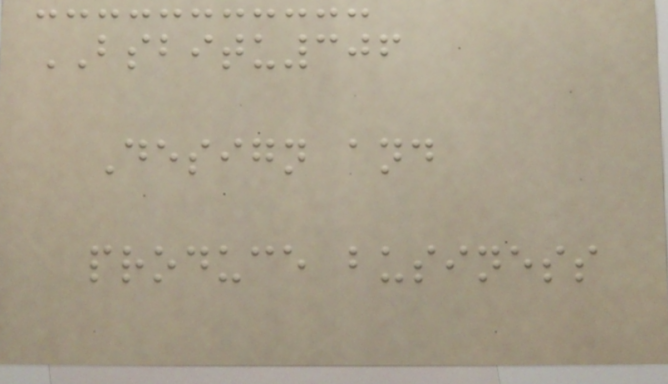BSBITU306
Design and
produce business
